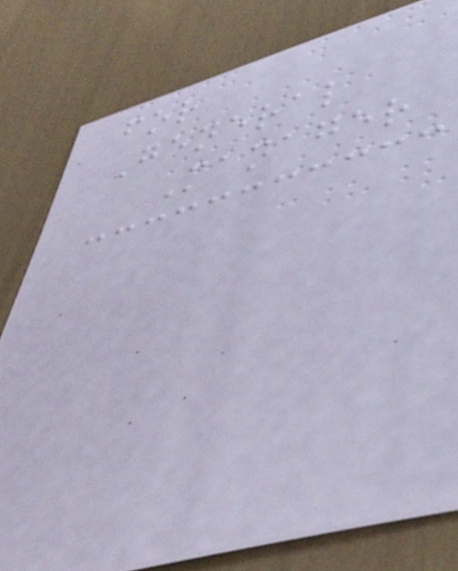for
General
Manager
